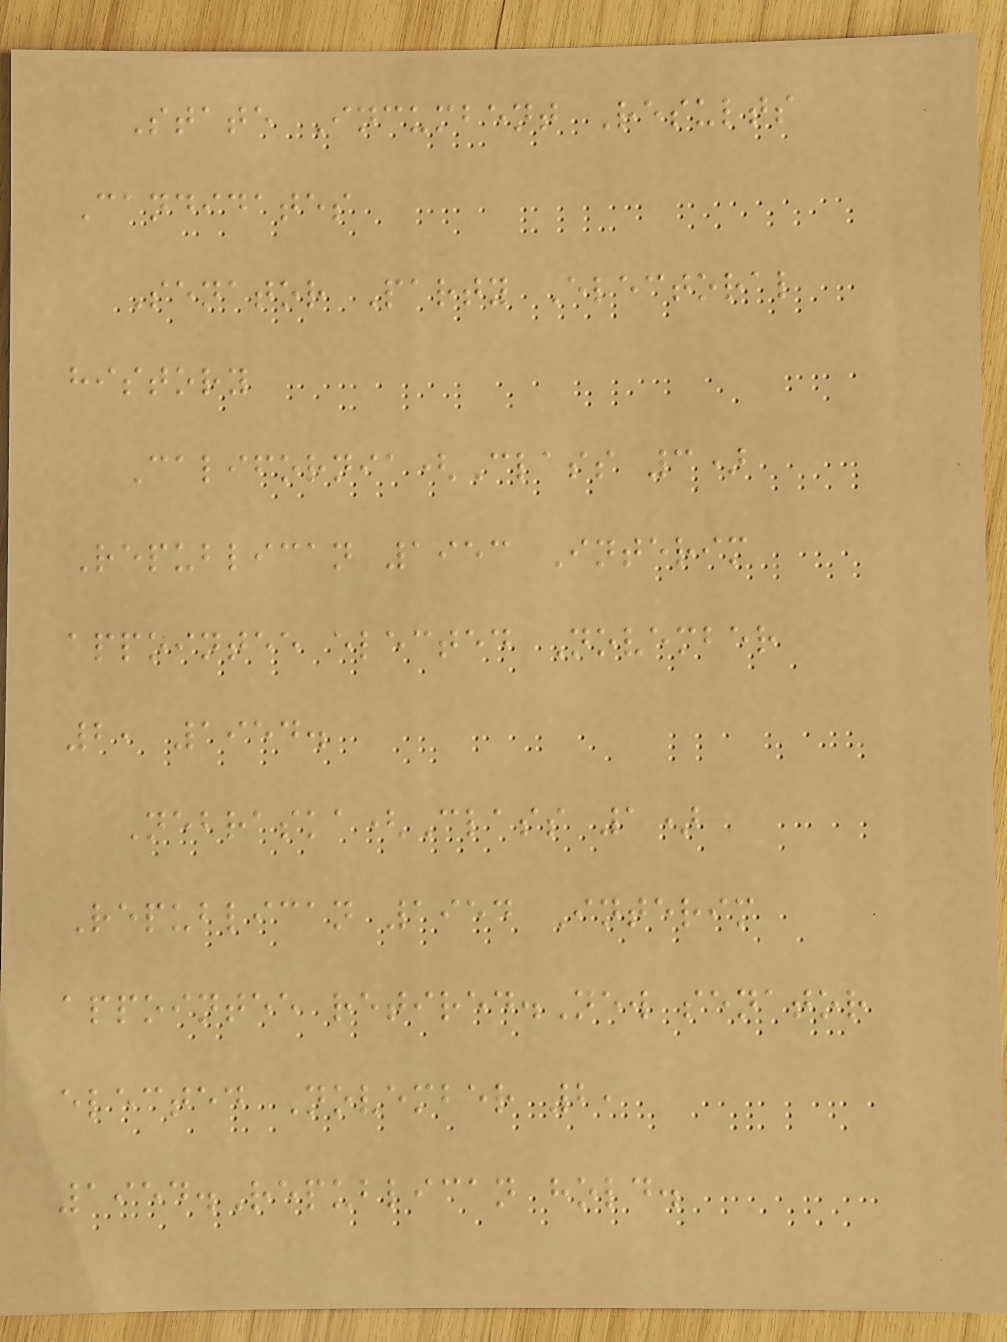State Incumbent Results
Candidates
Senator Party Electoral
history
California(Class 3)
Republican 1953 Interim
appointee elected November
2, 1954.
Nebraska(Class 1)
Republican 1954 Interim
appointee retired.New senator
elected November 2,
1954.Republican hold.
